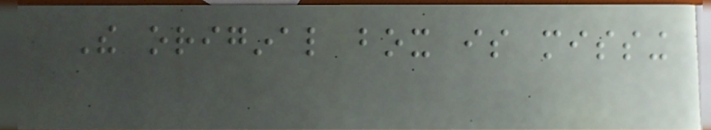The original box is missing
